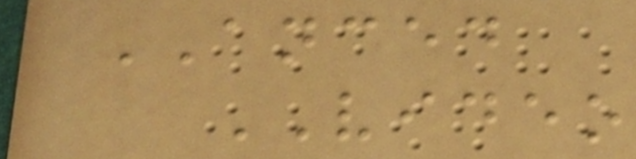ANCED
VIDEO
